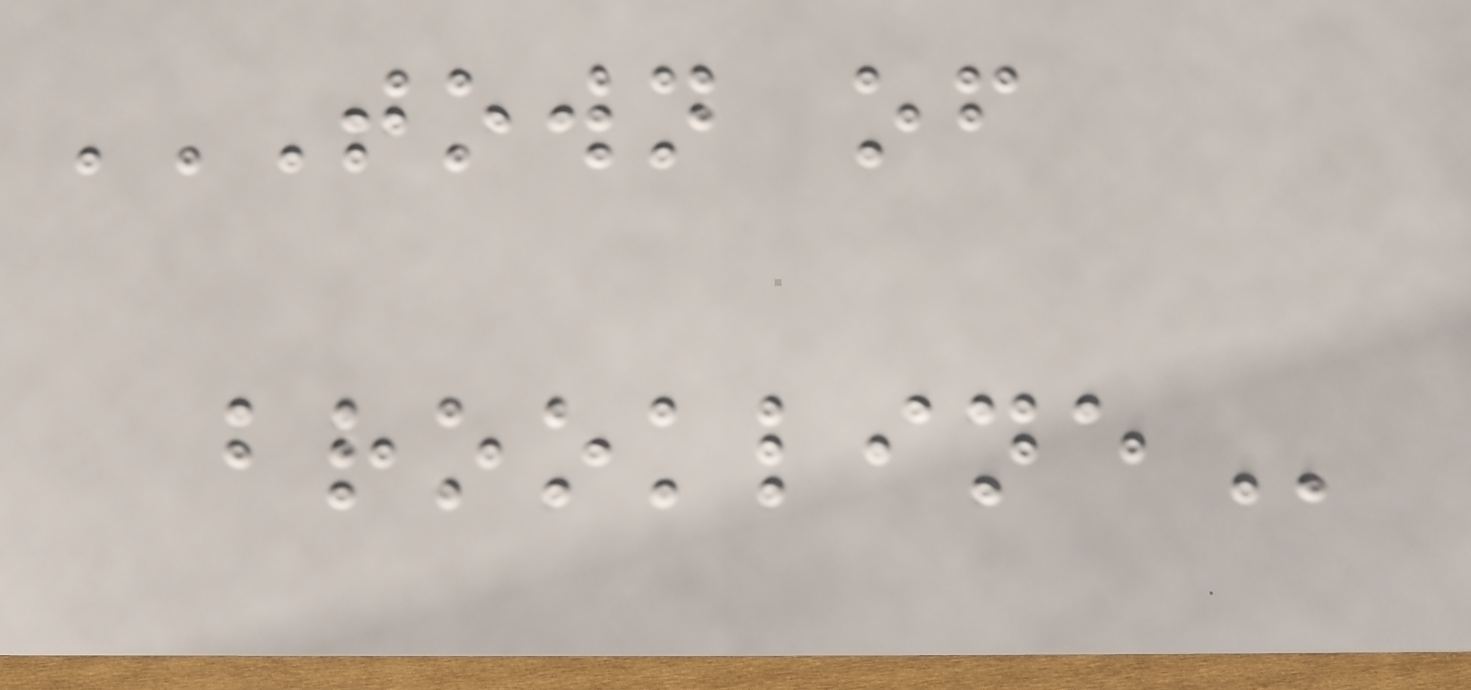TOWN OF
BROOKLINE
